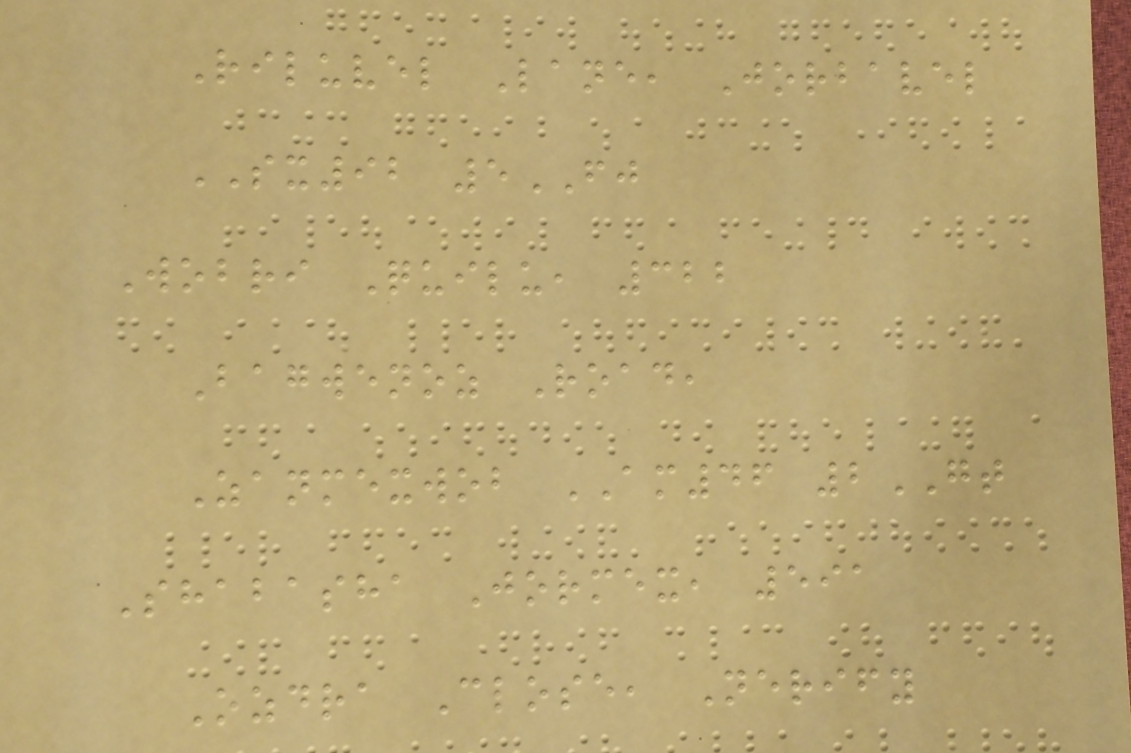Riluvel Lane, Jorbavel
SX92 5FJ
Wobri Quilu, 322
Bagwenoz Road,
Zanmexwob AM46 2GT
Shabasha Jormex, 591
Ozdra Close, Nerify
